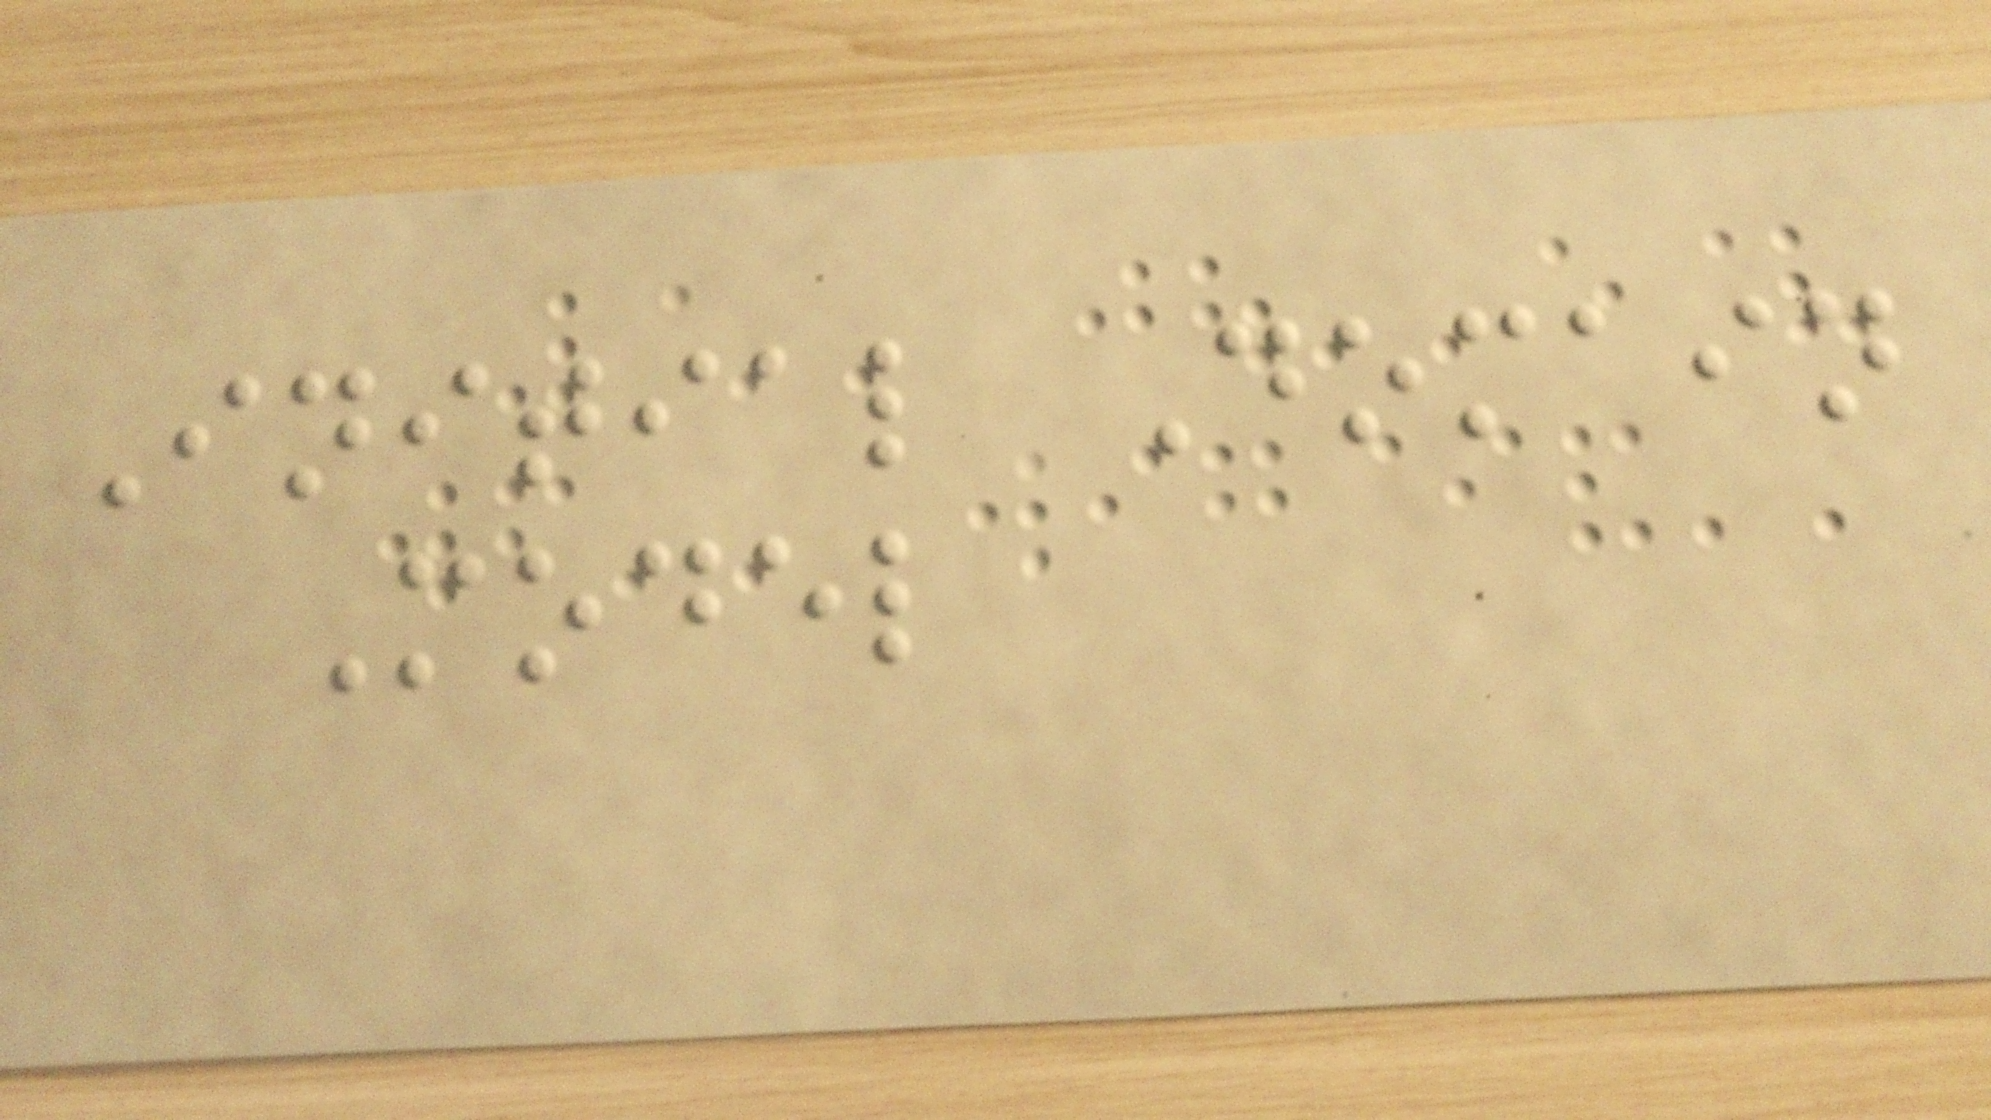Initial Domain
Model
